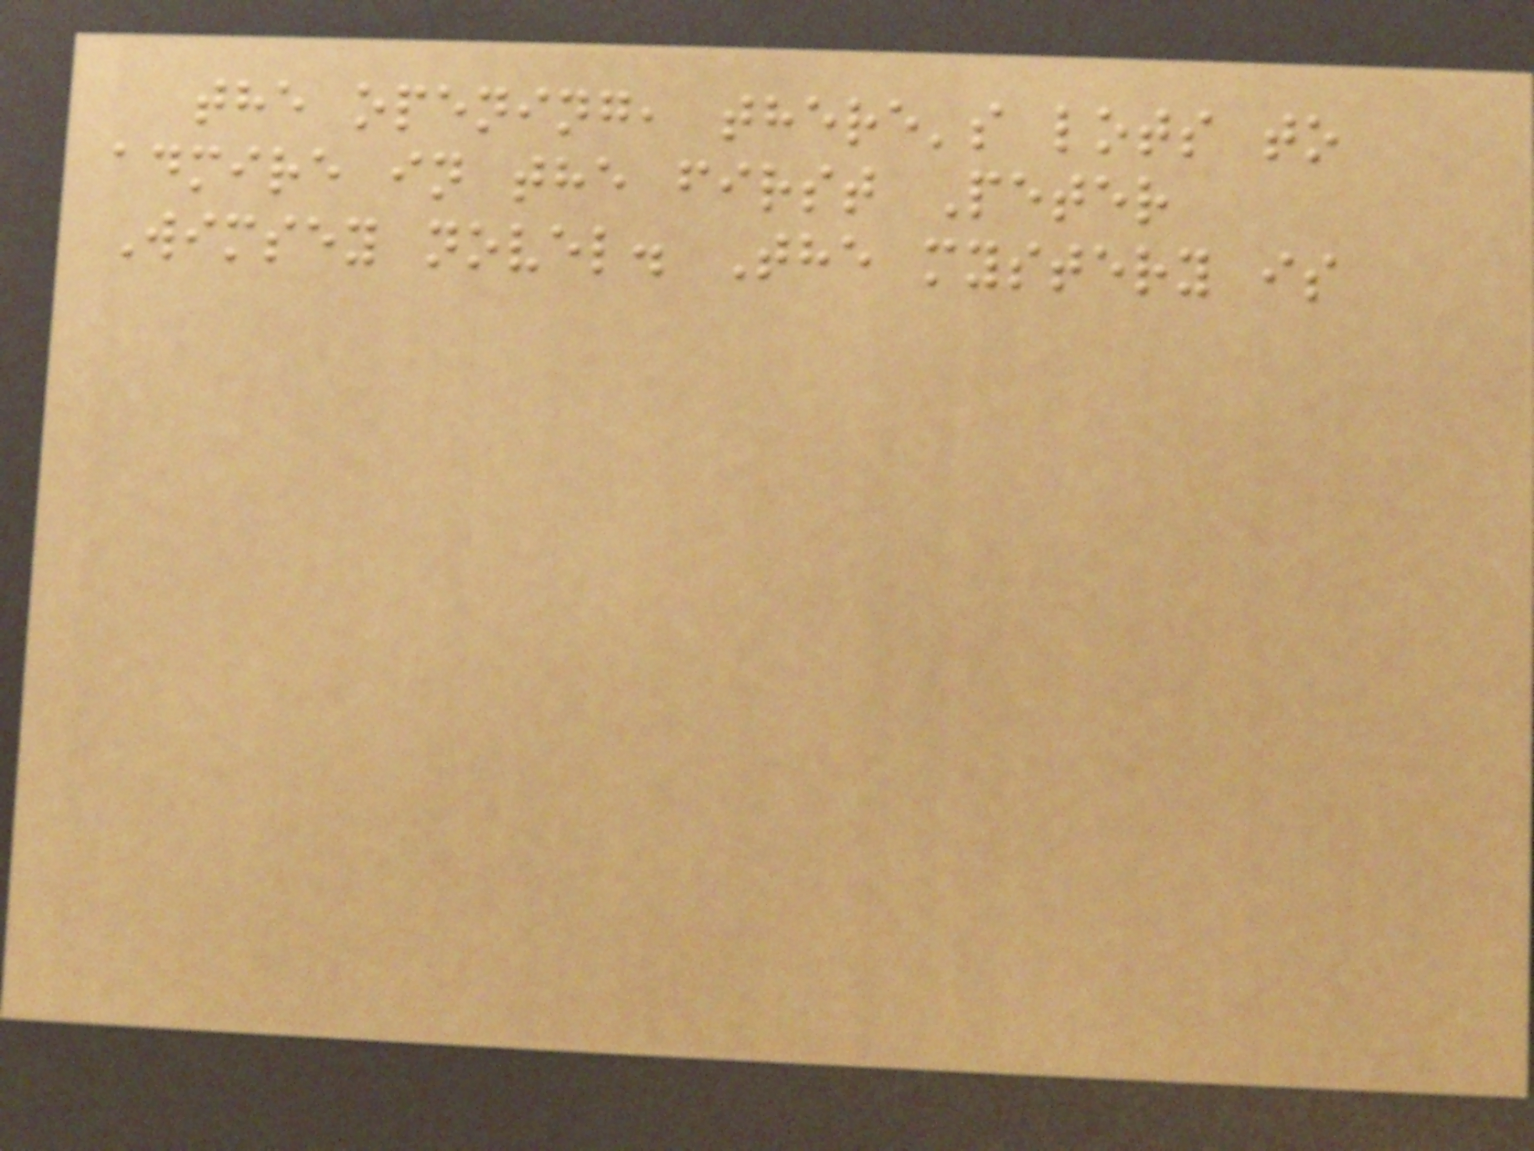the opening, there's lots to
admire in the first Peter
Wimsey novel. The mystery is
